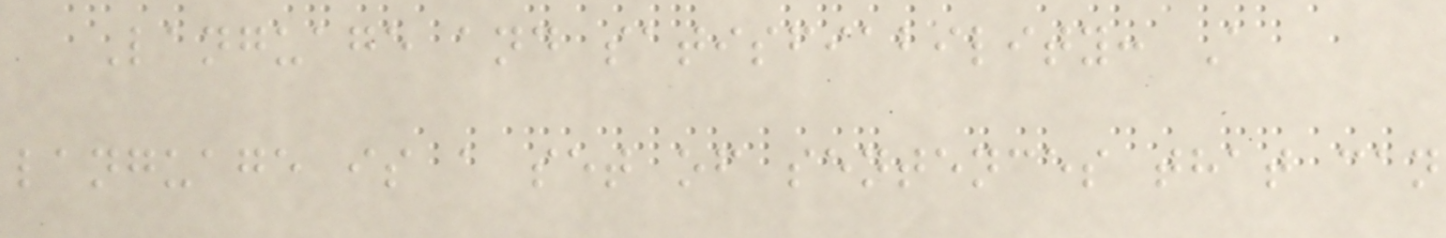Language and satisfiability: A
language is a set of sentences that can
